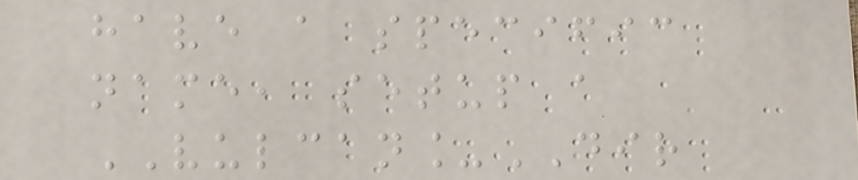have a specific
name, setup a
VULCAN_DIR
